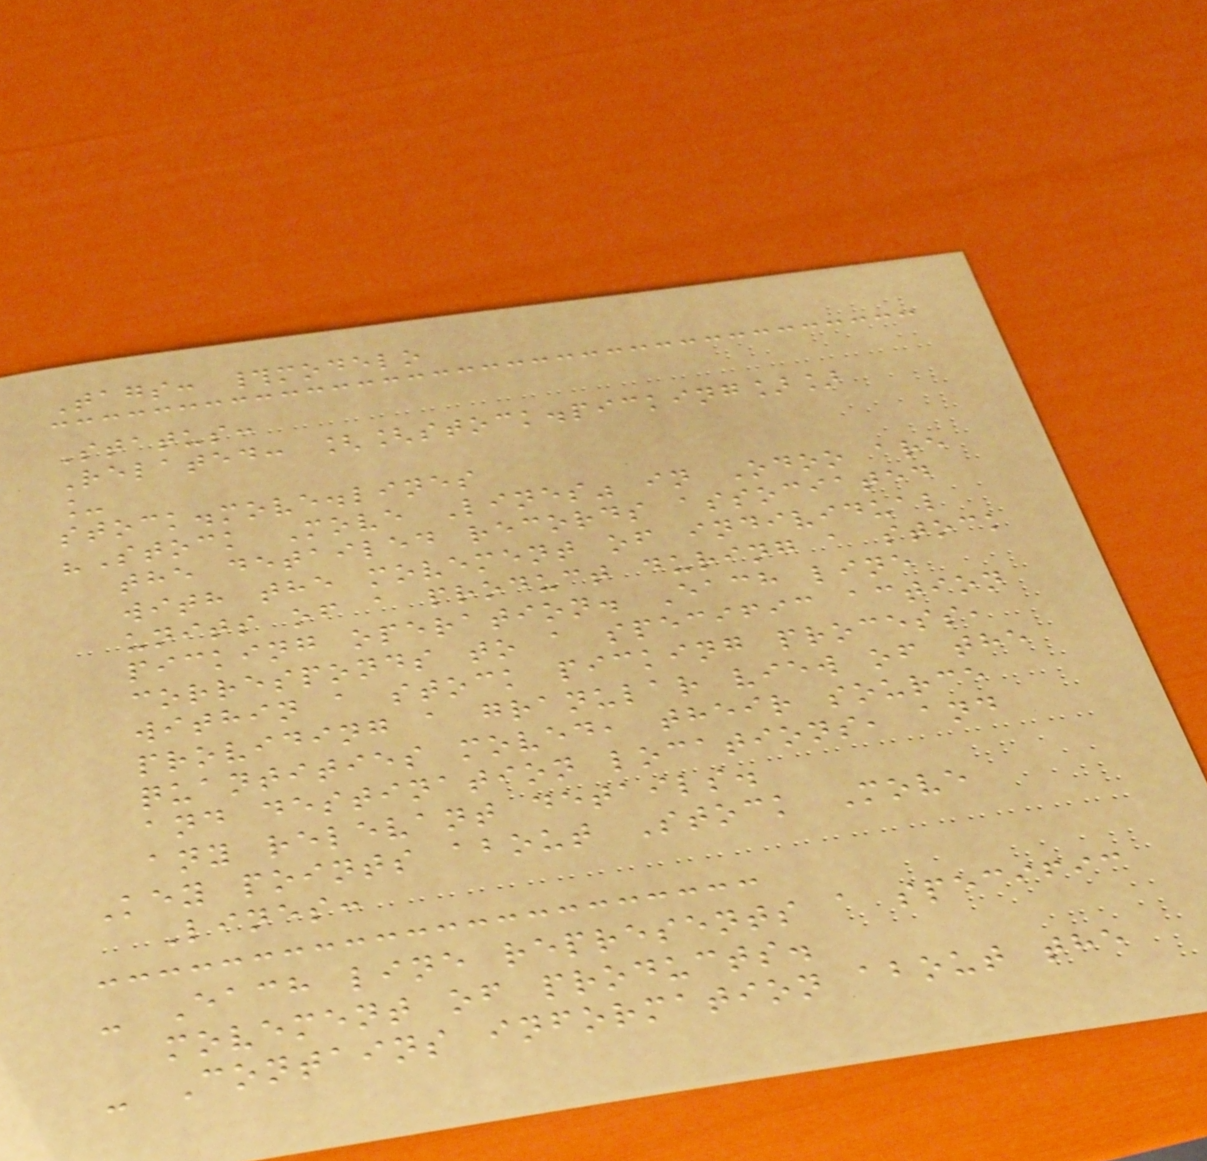Tags: #modelo
Status:
Related: [[stock.picking]]
_
stock.move.lines
"Stock Move Lines" in Odoo are
the detailed records associated
with the movement of individual
units of a product during a stock
picking operation. Each line
corresponds to a specific action
within a stock picking process,
providing a granular view of the
quantities moved, their source
and destination locations, and
any relevant details.
Key points about Stock Move
Lines:
- Each line represents a specific
movement of products.
- Contains information about the
